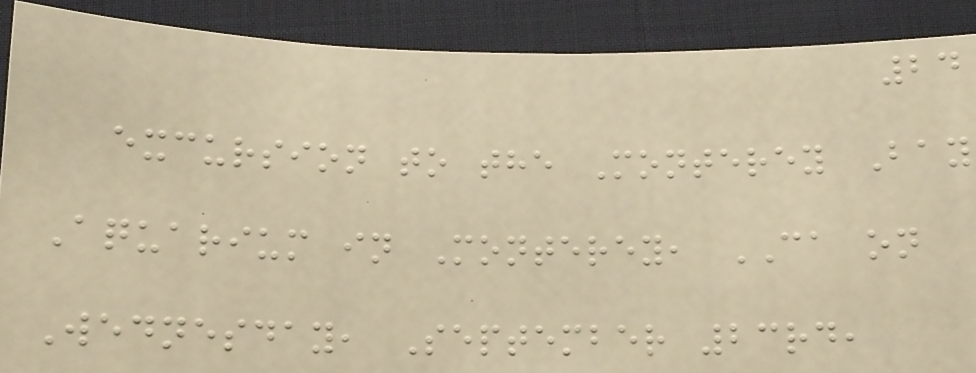24
excursion to the Monterey Bay
Aquarium in Monterey, CA on
Wednesday, September 23rd,
